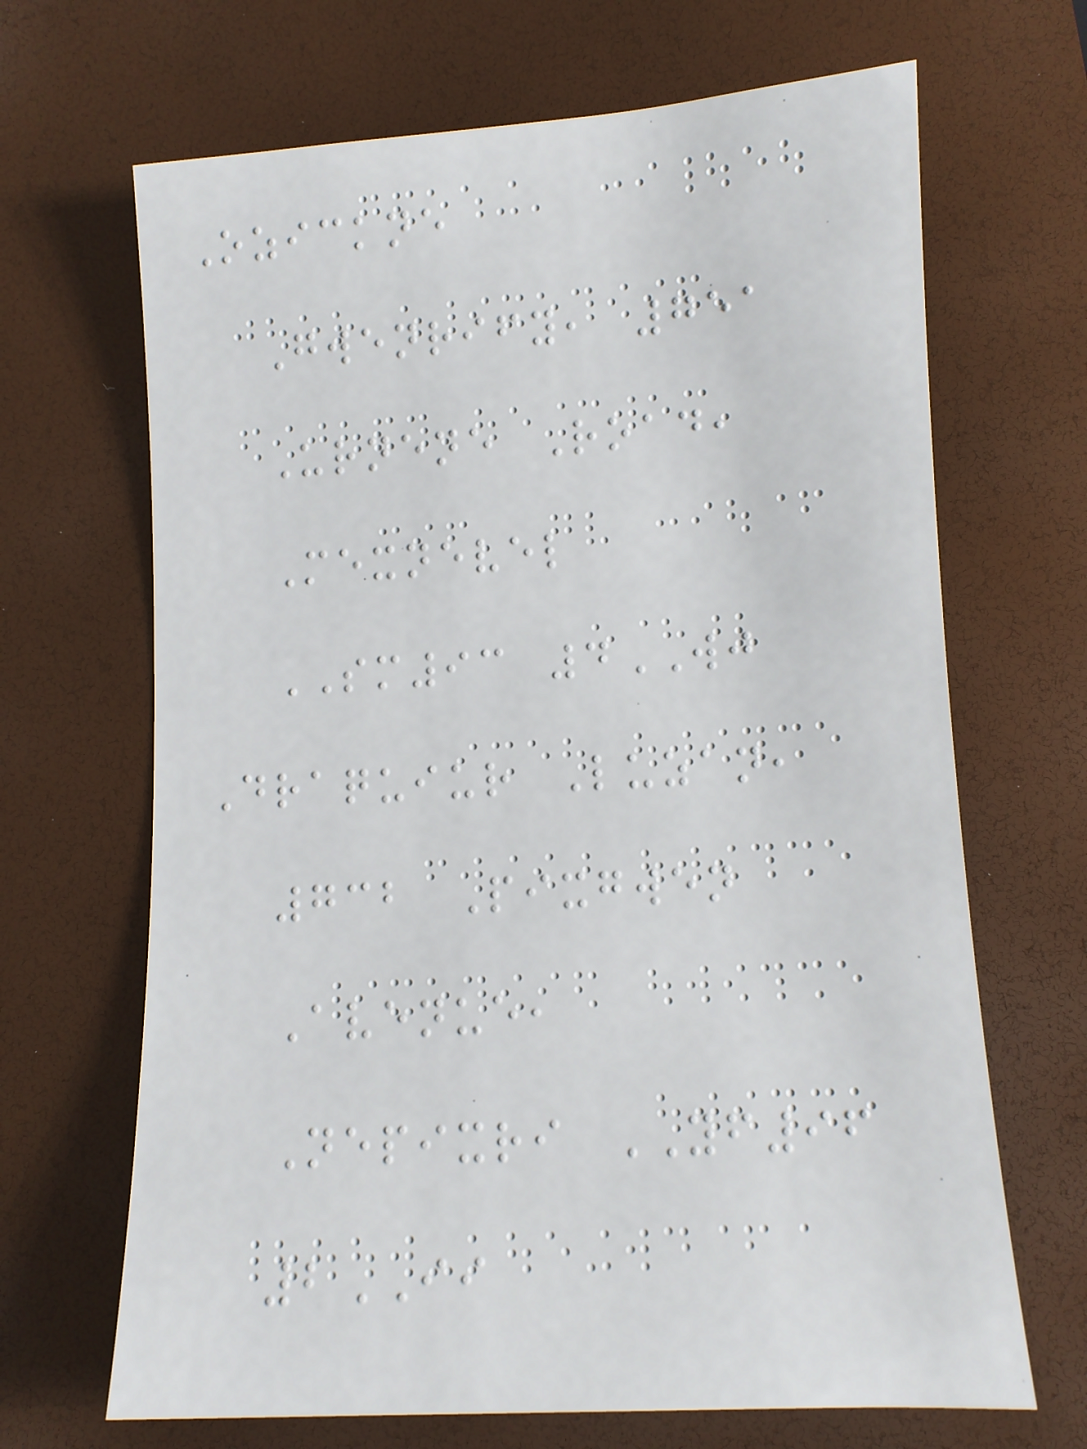Ozickne
Gwenrify, 751
Urnene Road,
Mexnevel
SM93 4WJ
Draquiur Luzan,
732 Pixgwen
Avenue,
Nepixri YF96
2II
